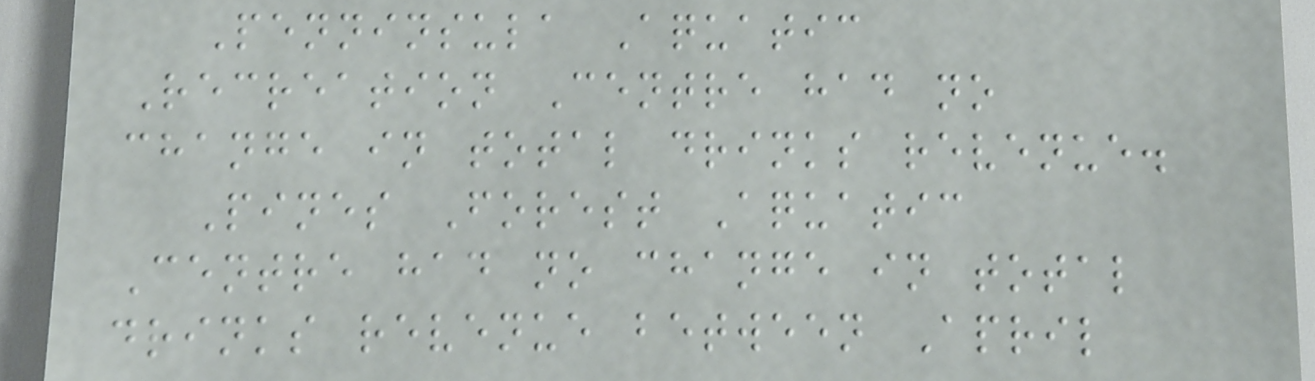Penninsula Aquatic
Recreation Centre had no
change in total drinks revenue.
Pines Forest Aquatic
Centre had no change in total
drinks revenue between April
